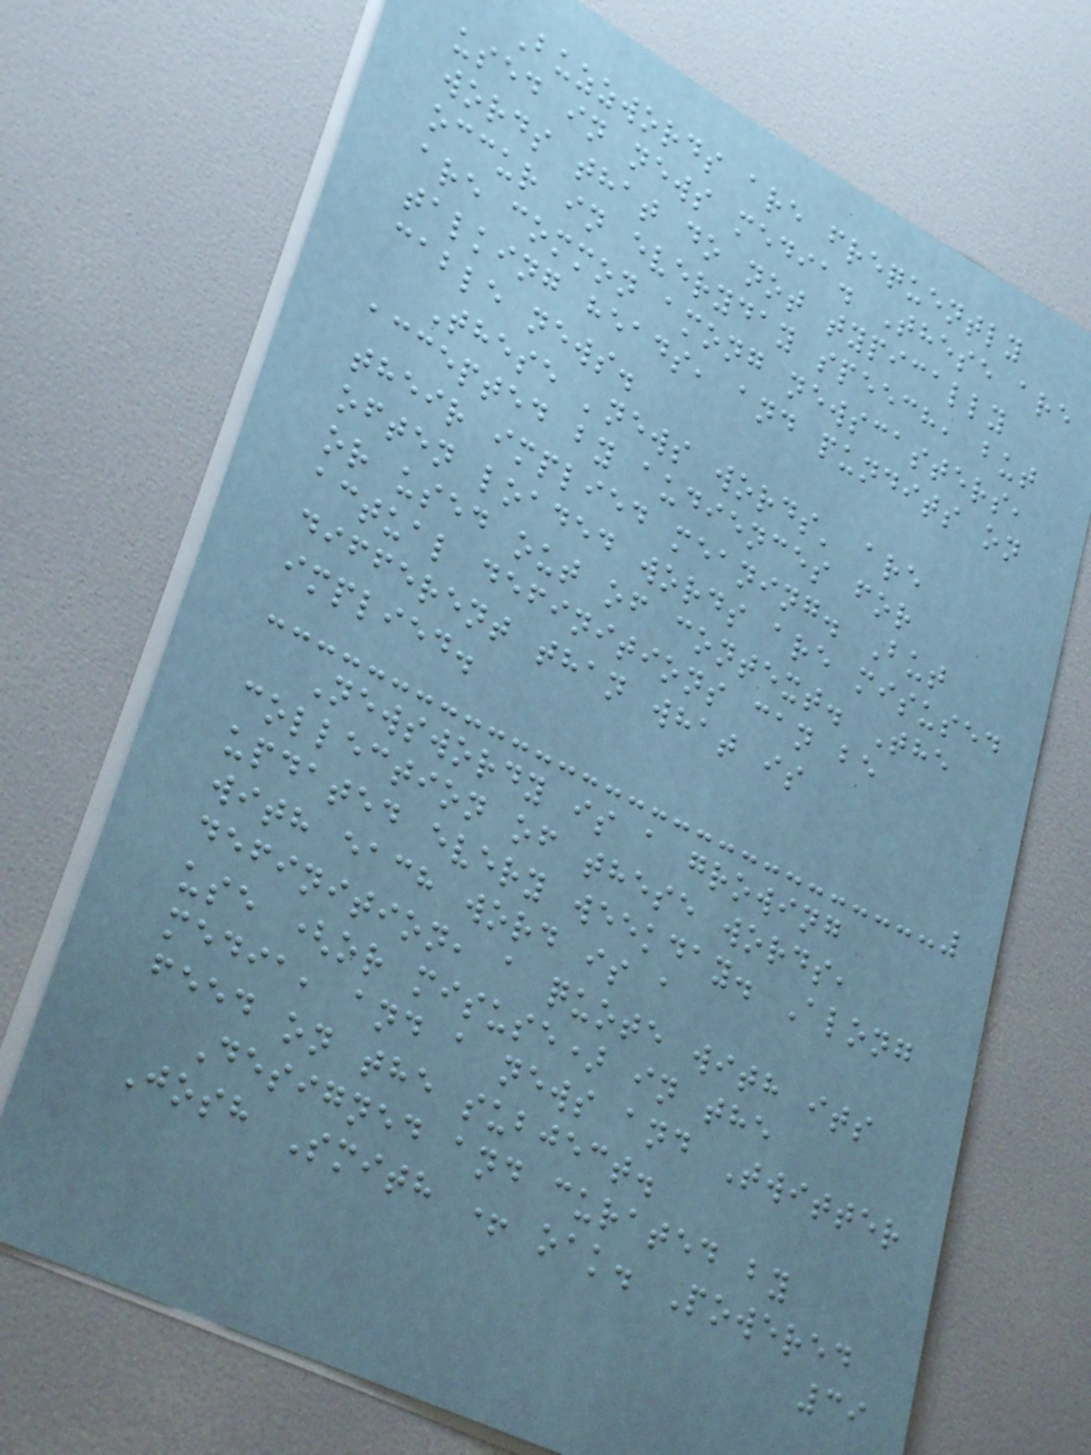Buzzwords are frequently
used in news media. These are
words that do not typically
occur in everyday speech, but
are common among newscasters,
talking heads, and pundits on
cable news.
These 'news words' are
accepted by audiences for
their implied meaning. But
often loaded words are misused
or used out of context. The
actual definitions can be
different than what is
implied.
Newswordy is a growing
collection of these words,
updated every weekday. Along
with each word is a
definition, a quote with its
use (or misuse) in the
media, and a news and Twitter
feed on the subject.
Designed and curated by
Josh Smith + oak. Powered
39
